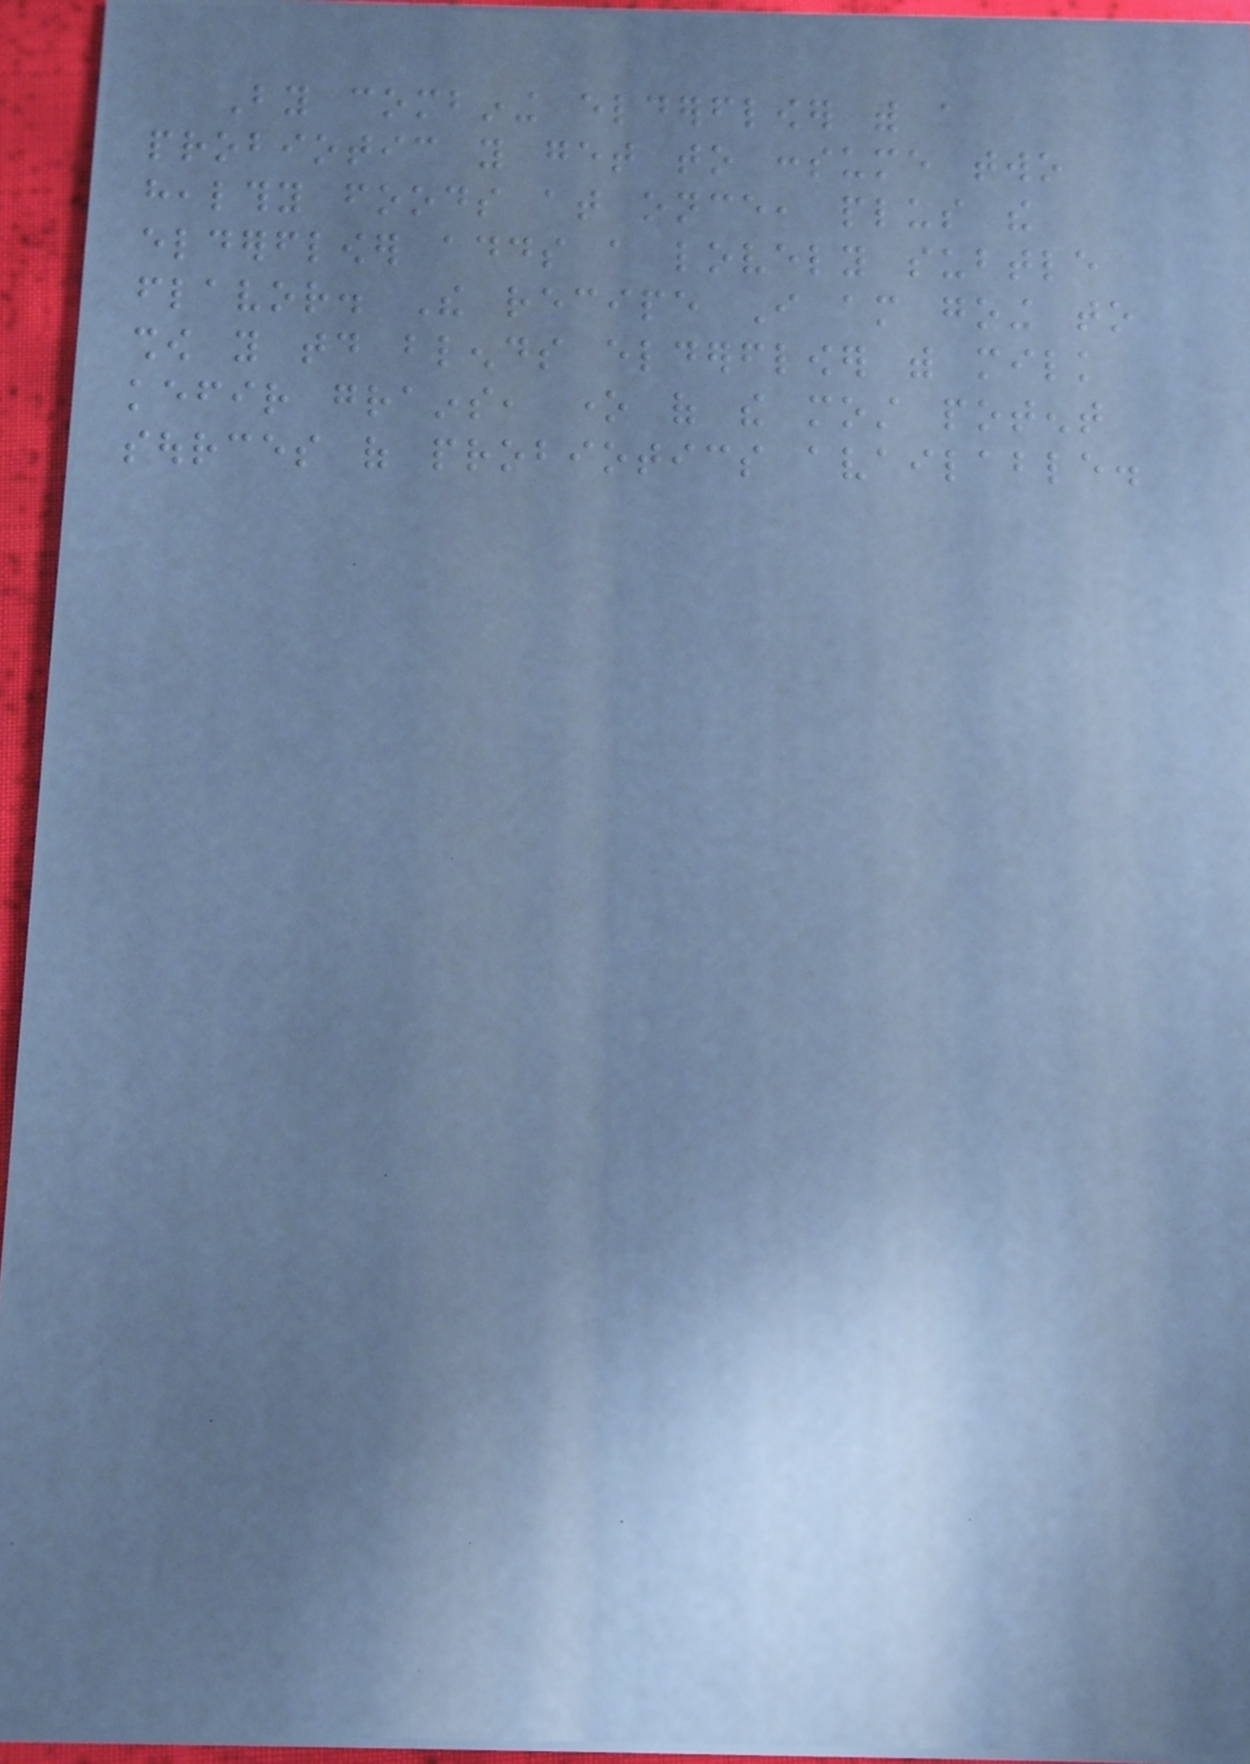By combining elderflower with a
probiotic you get to consume two
healthy foods at once, plus the
elderflower adds a lovely subtle
flavor. The recipe I am going to
show you today blends elderflower with milk
kefir grains, one of the most potent
sources of probiotics available.
